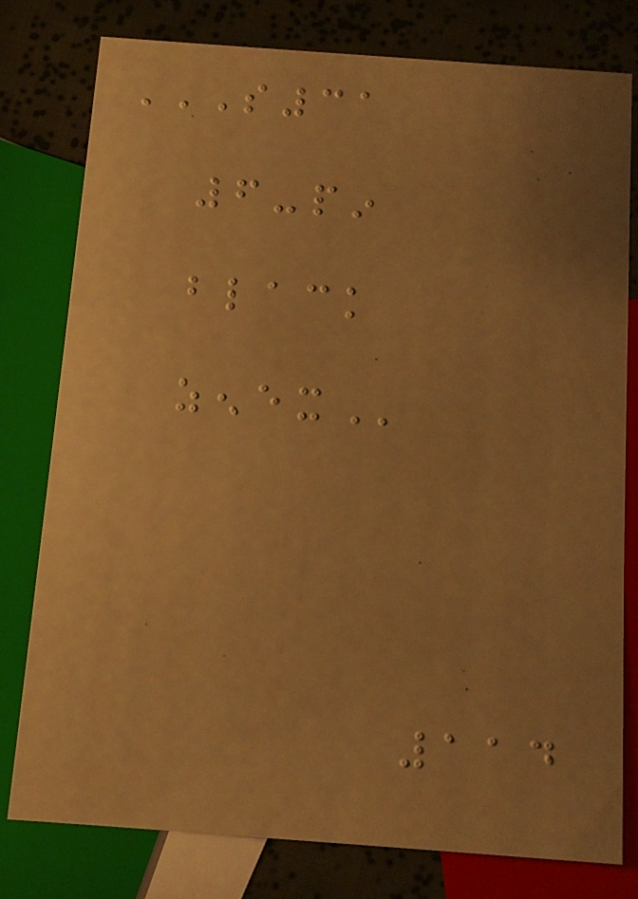S31
6-PIN
BLACK
ZENEX
114
